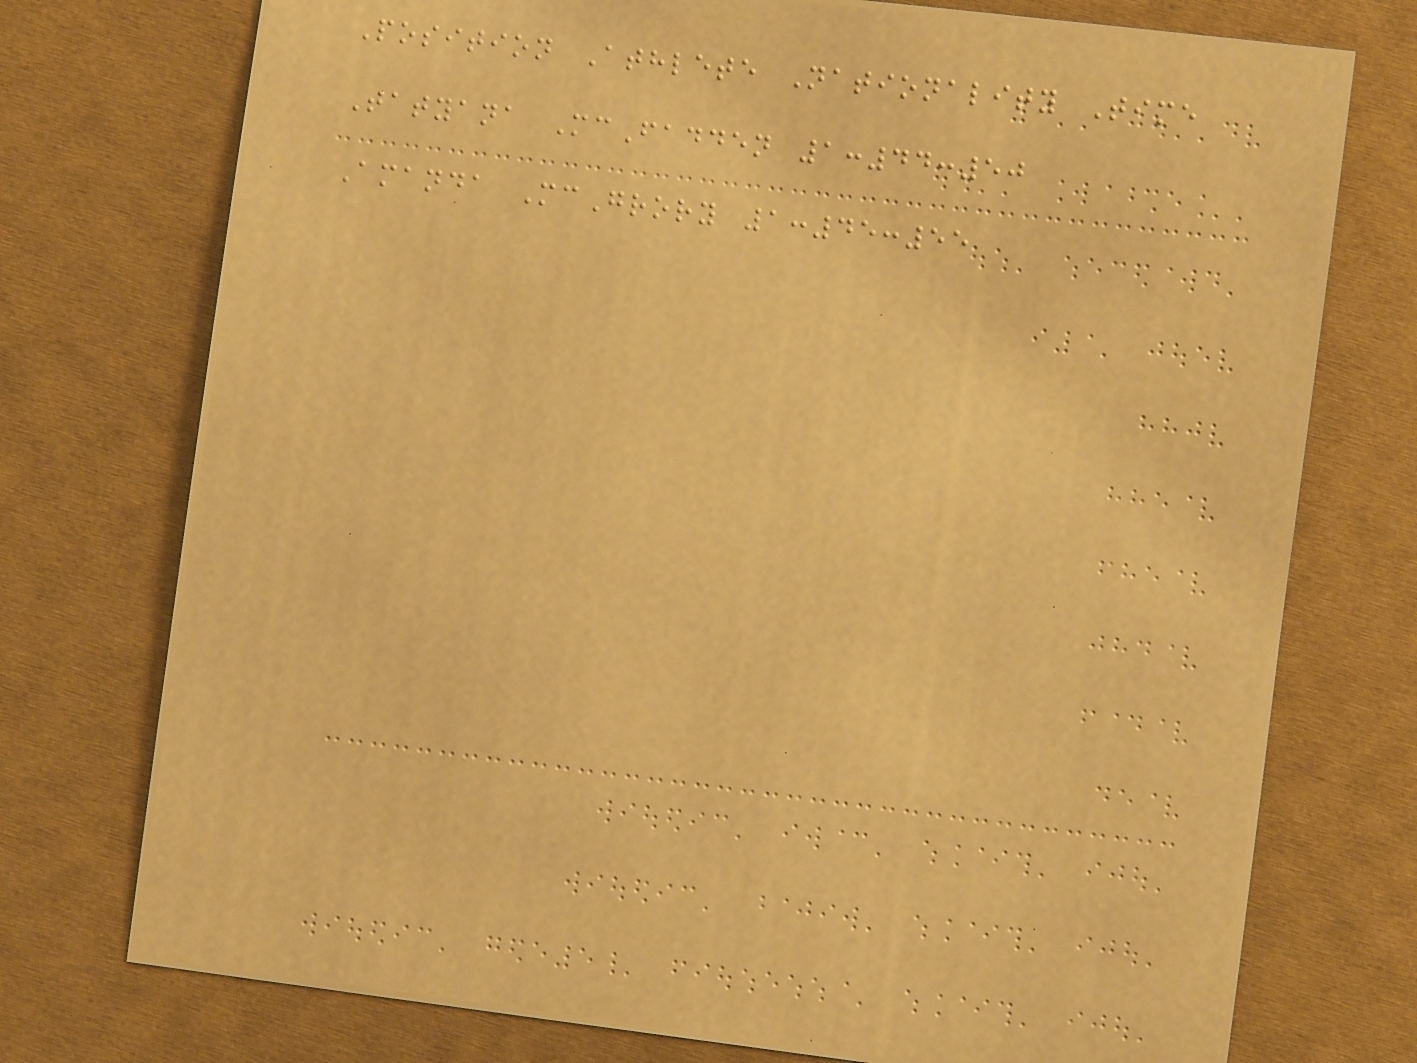Position Athlete Nationality Time
Tatyana McFadden 1:44:50
Amanda McGrory 1:45:55
